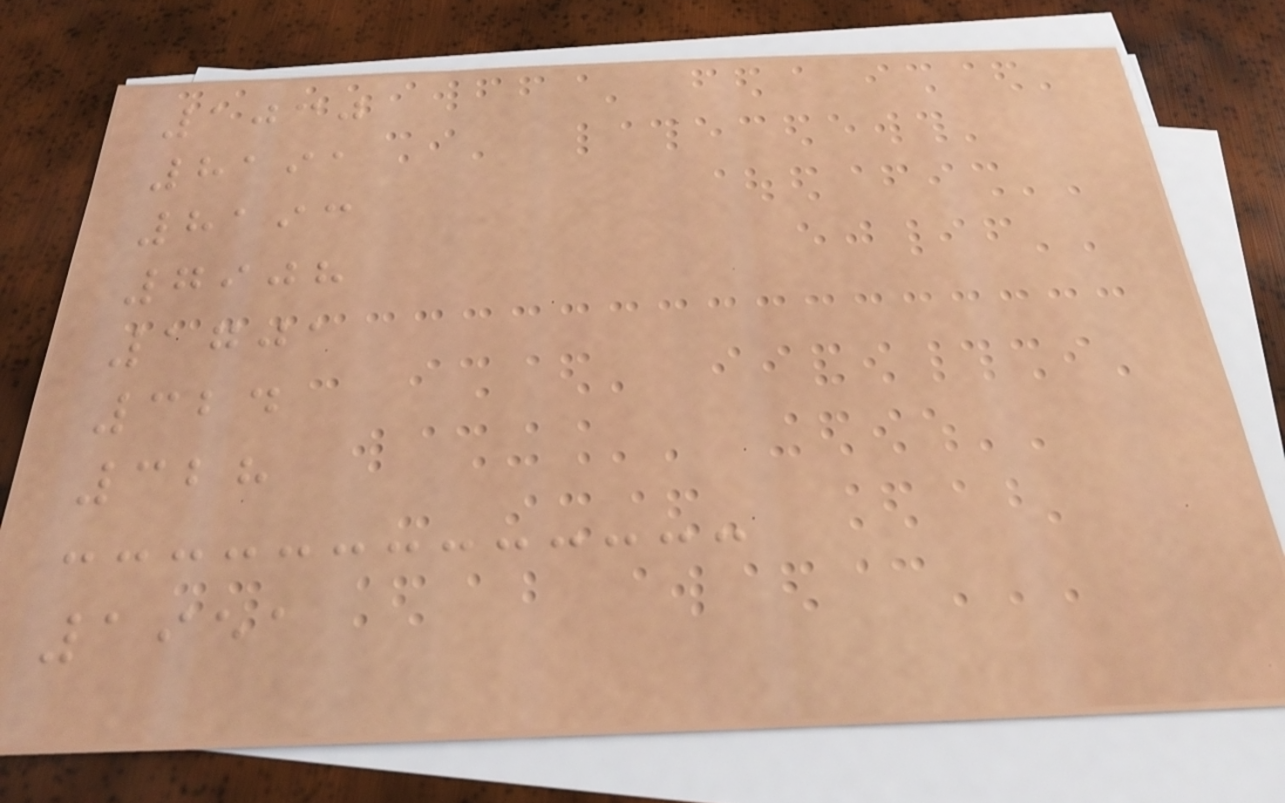1030
8191
8193
7908
1701
324
328
1951
